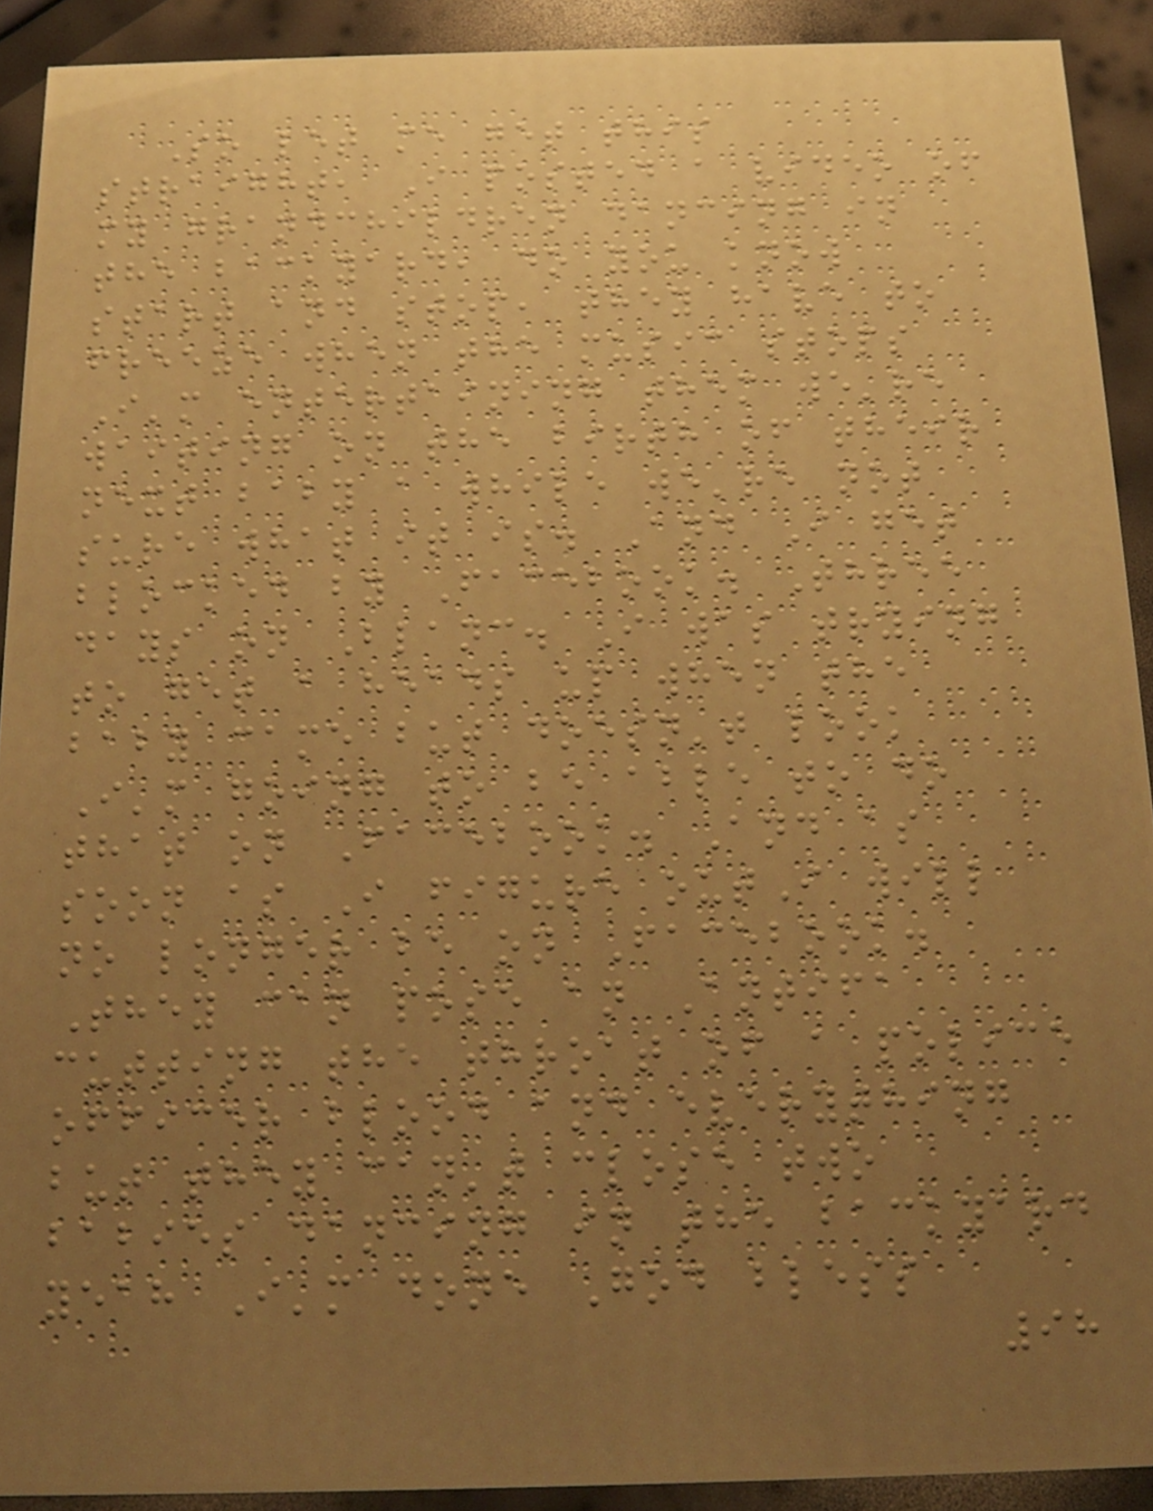So let me get this
straight, I posted a video of
my grandchildren dancing in
the backyard, do you know
start and stop, they have to
freeze when the music stops
I'm entertaining them we're
waiting on the birth of their
next baby a while we're not
sure what it is. And I get
blocked by Facebook. Three
days on Blanc. I was trying
to get a heads up when the
baby came but doesn't look
I'm going to be able to do
that on Facebook. And as
soon as I figure outI will
no longer be on Facebook.
They can pose an Antifa
cutting the throat of a police
officer blood and everything
but they can't close two
babies dancing in the backyard
yeah I'm done God bless
98
